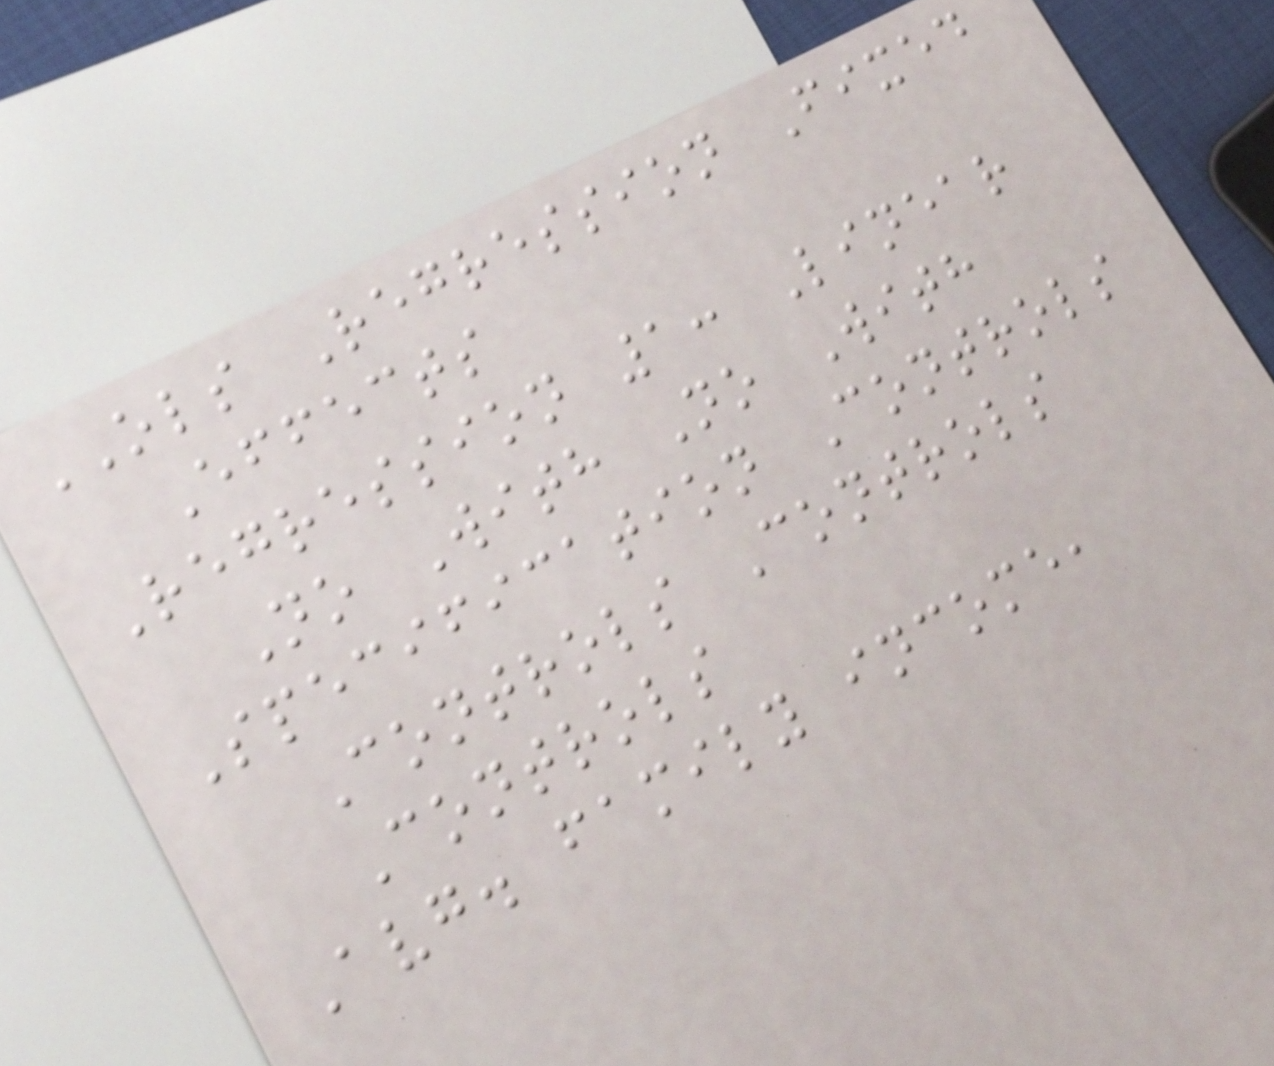OLS Regression Fixed
Effects
Regression 1: Linear
No With No With
Specification Controls
Controls Controls
Controls
Avg. family income,
